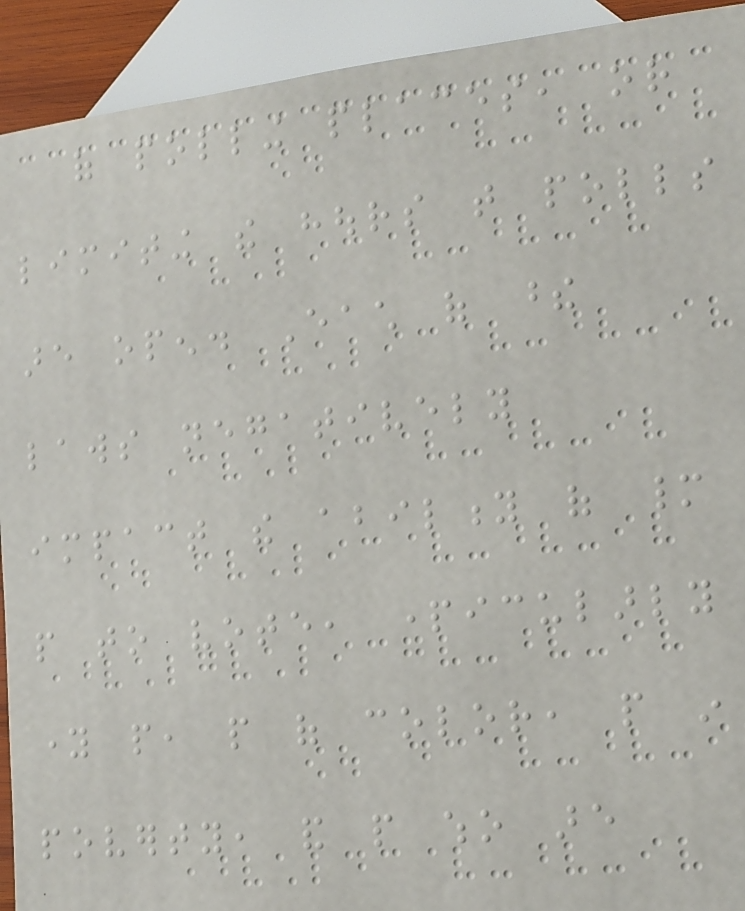of polling places, or
limiting the hours that polls
are open. Each of these
laws negatively
impact the ability of many
people to vote, particularly
young people, people of color, people in
poverty, and people who are
